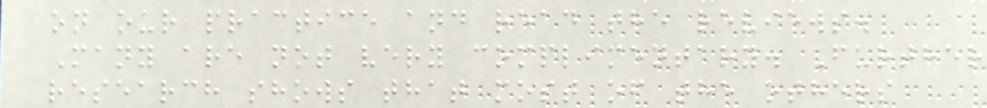on our practice and read the reviews.
Many are not very complimentary. Further
research shows that most of the others
